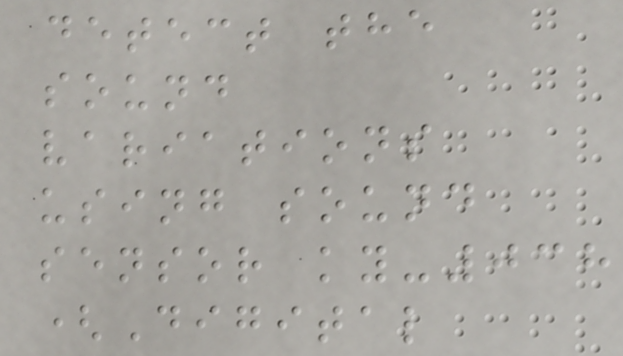detect the
sound
variations
using sound
sensor ky-038
(Digital
